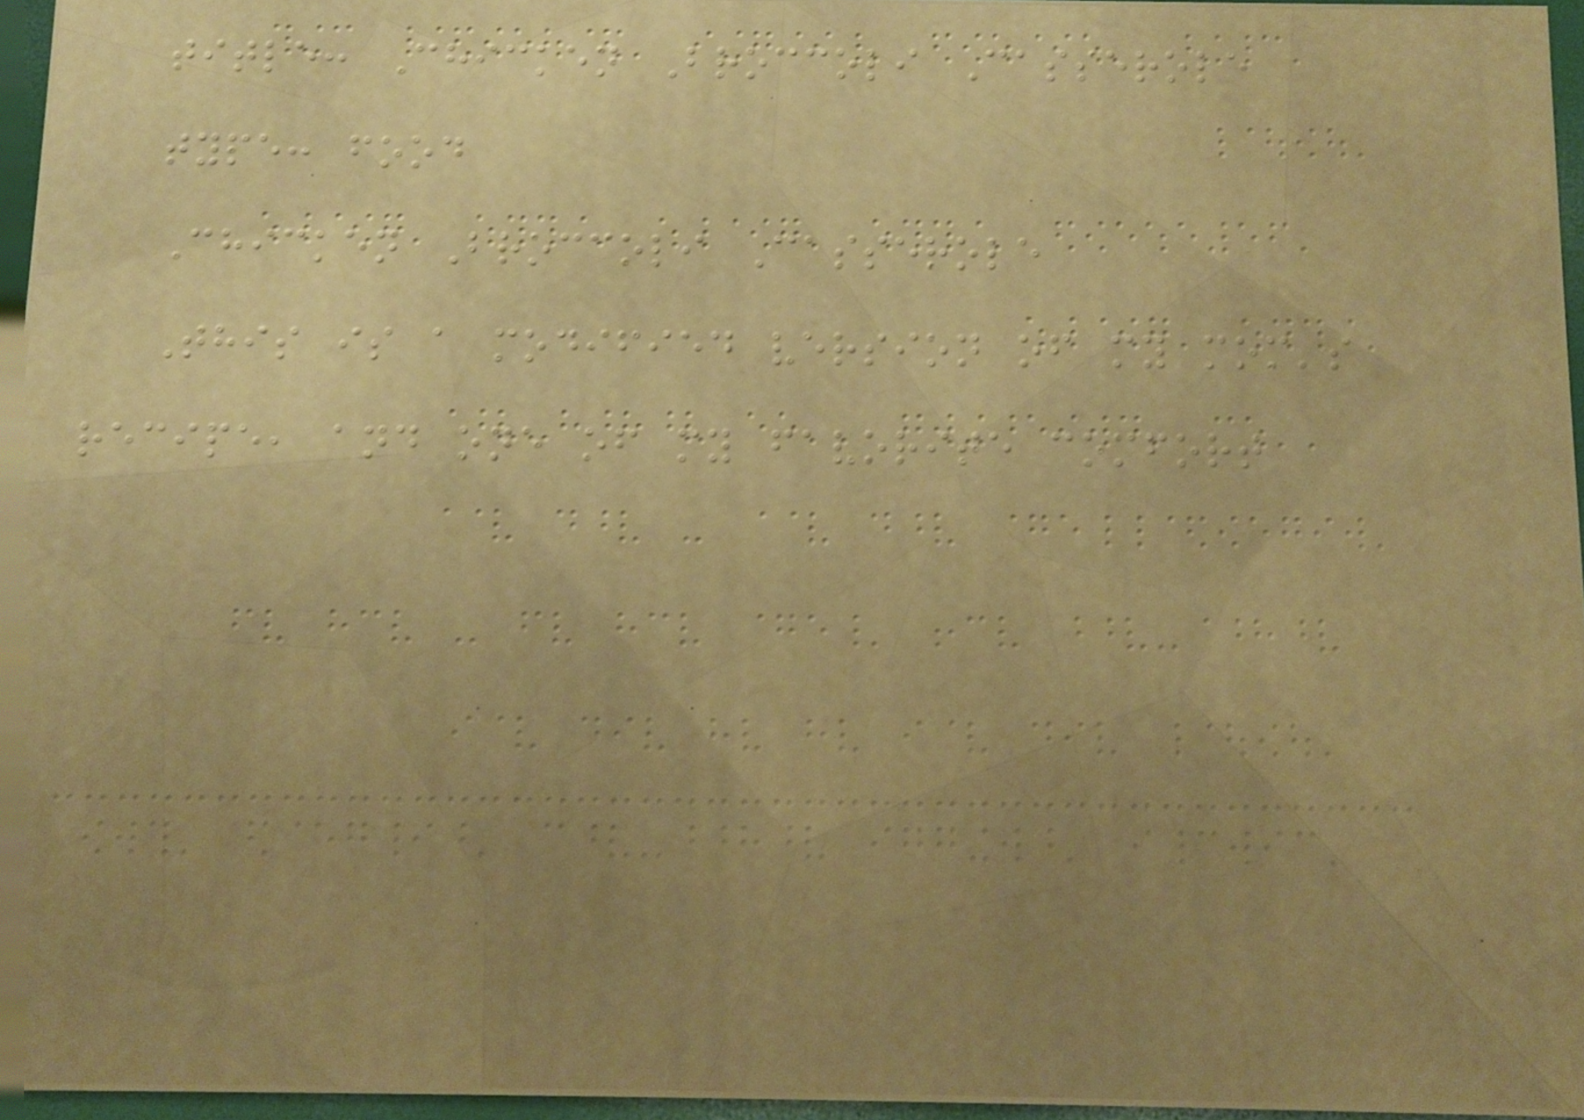title: Chicken Broccoli Casserole
type: food
Chicken Broccoli Casserole
This is a modified version of my mom's
recipe, and one of my favorite comfort
